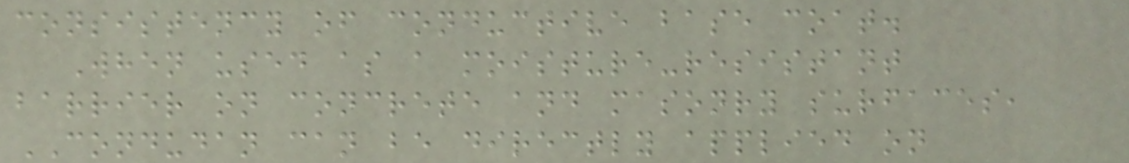consistency of conductive base coat.
When used as a moisture-resistant
barrier on concrete and masonry surfaces,
CONDUDAN can be directly applied on
